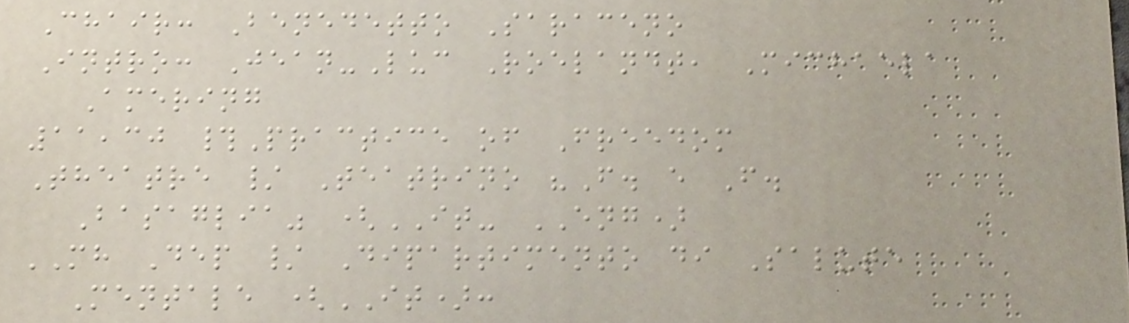Chair: Benedetto Saraceno
Intro: Jean-Luc Roelandt, Michaela
Amering
11,30 #Practice of Freedom
Theatre / Teatrino "F. e F.
Basaglia" (IT- ENG)
MH Dep / Dipartimento di Salute
Mentale (IT):
